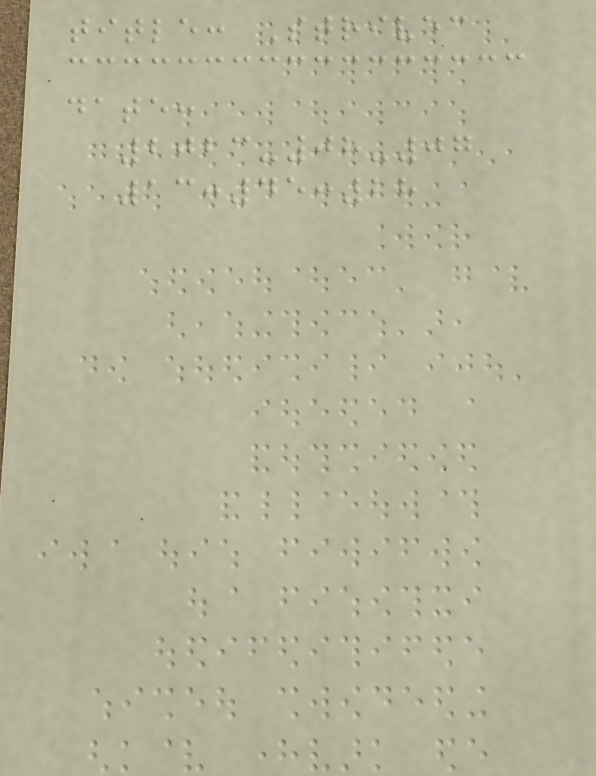title: Strivec
date:
2023-08-07
13:45:28
